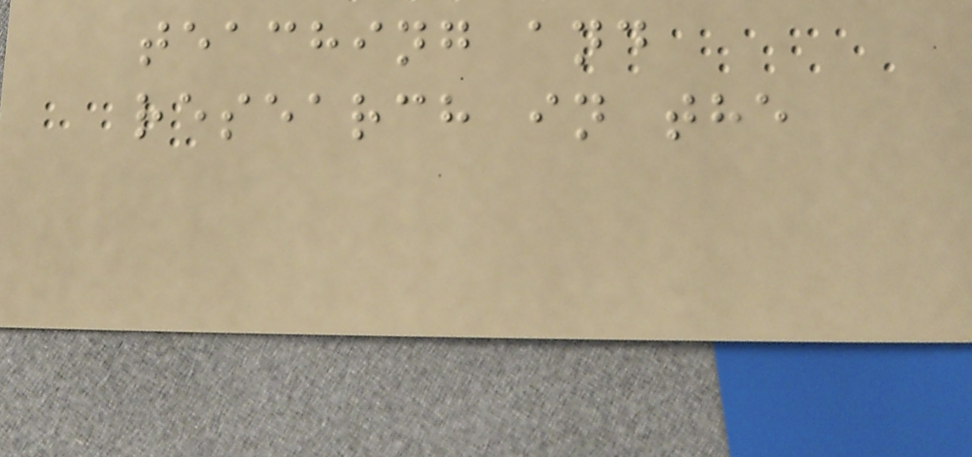teaching and
research in the
